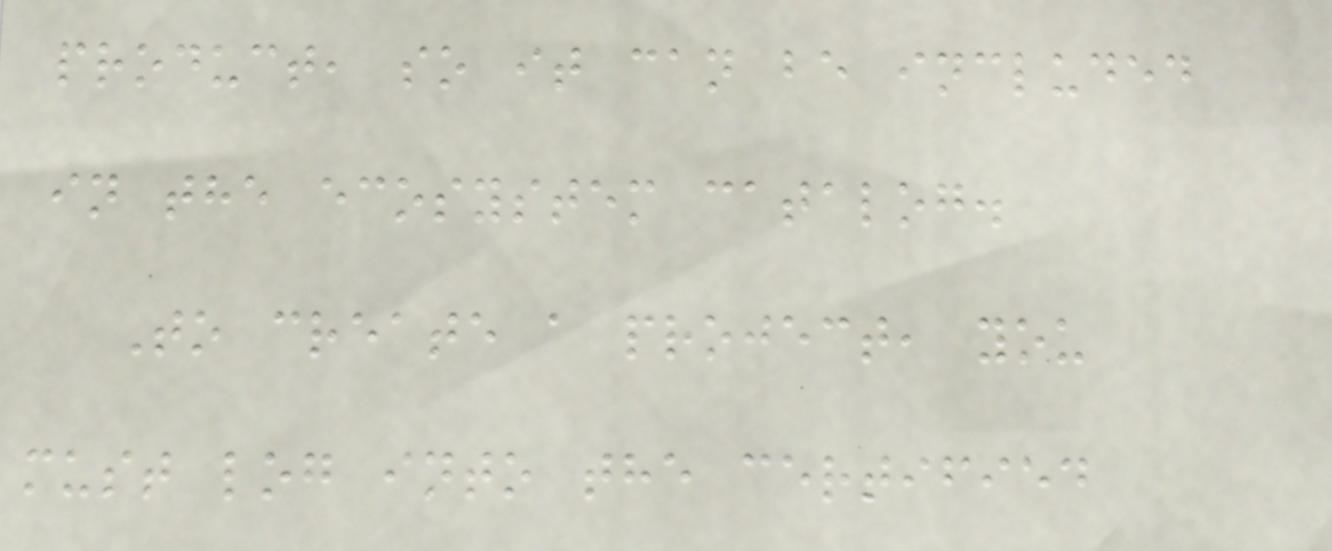product, so it can be included
in the ecosystem catalog.
To create a project, you
must log into the certified
